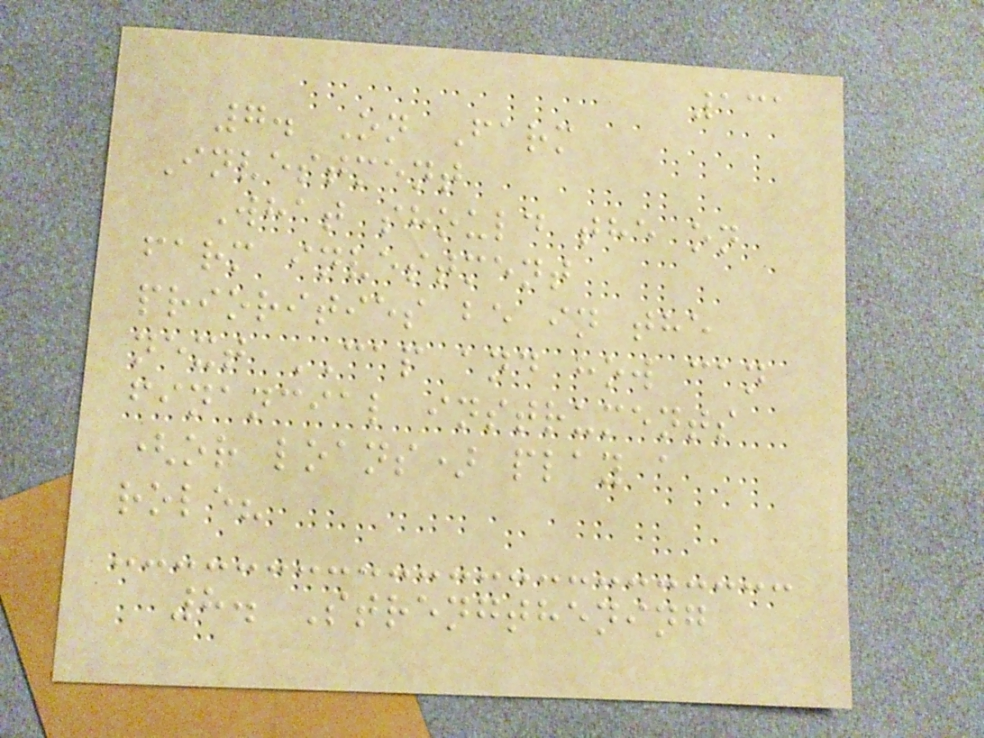131
7. On Farm
Investment
What should the on
farm investment
priorities be in the
next CAP and how can
financial instruments
(or loans) play a
role?
8. Strengthening
